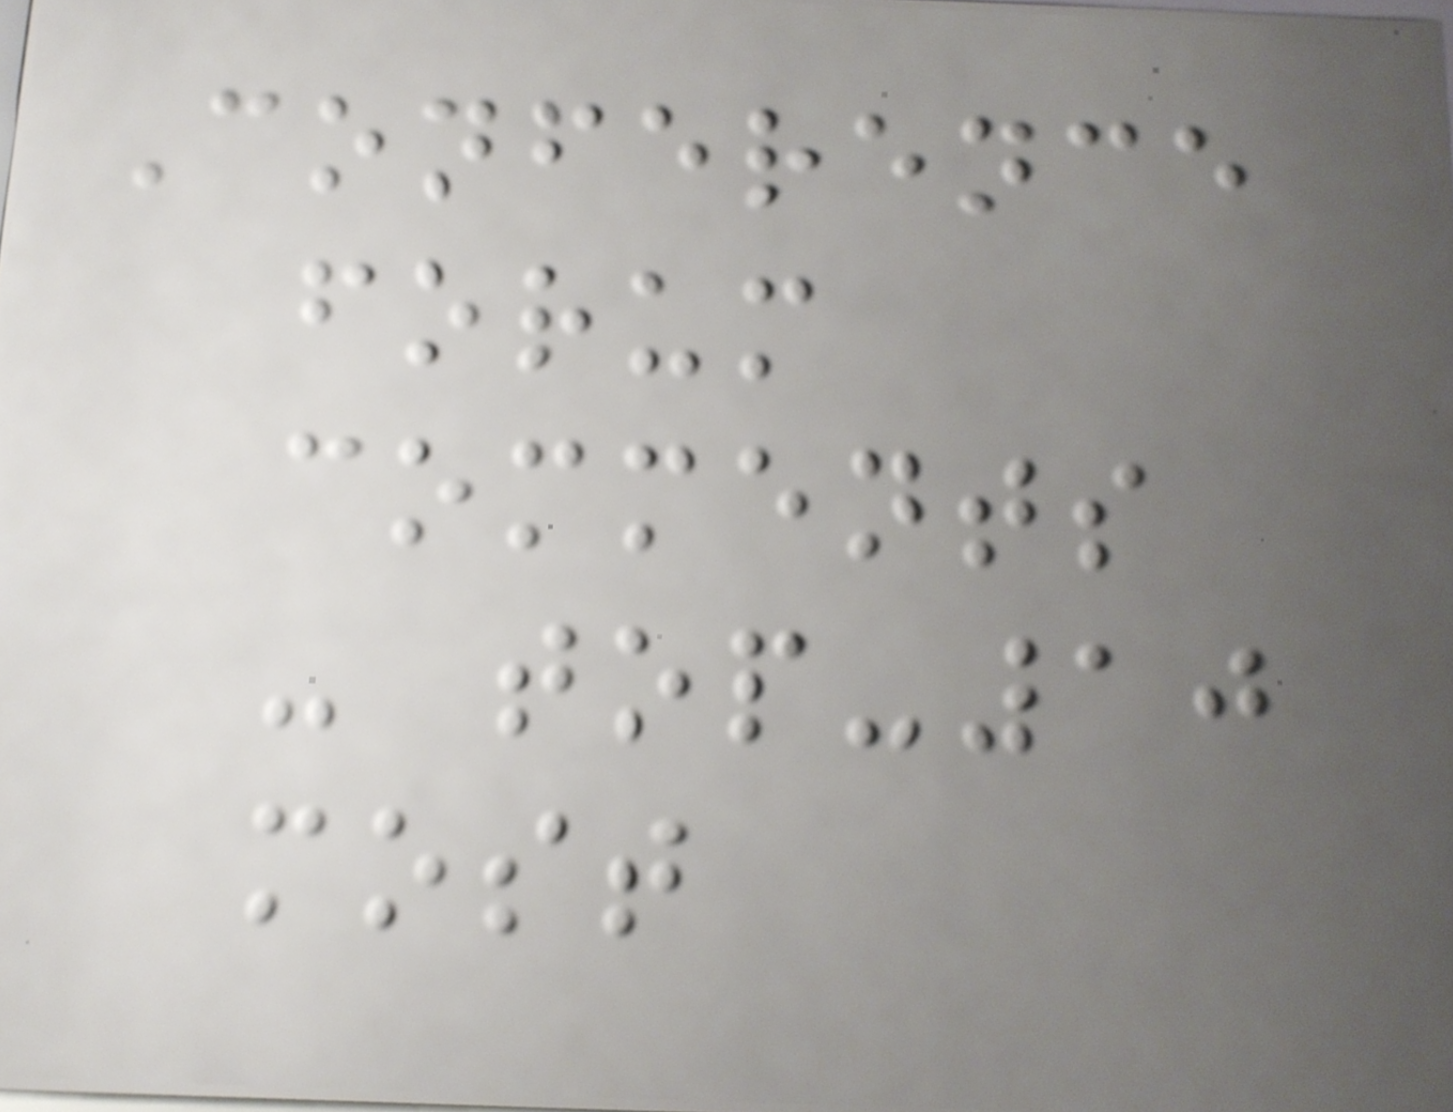Conference
forum
comments
- top-10
most
